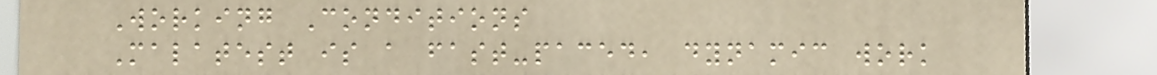Working Conditions
Malatest is a fast-paced, dynamic work
